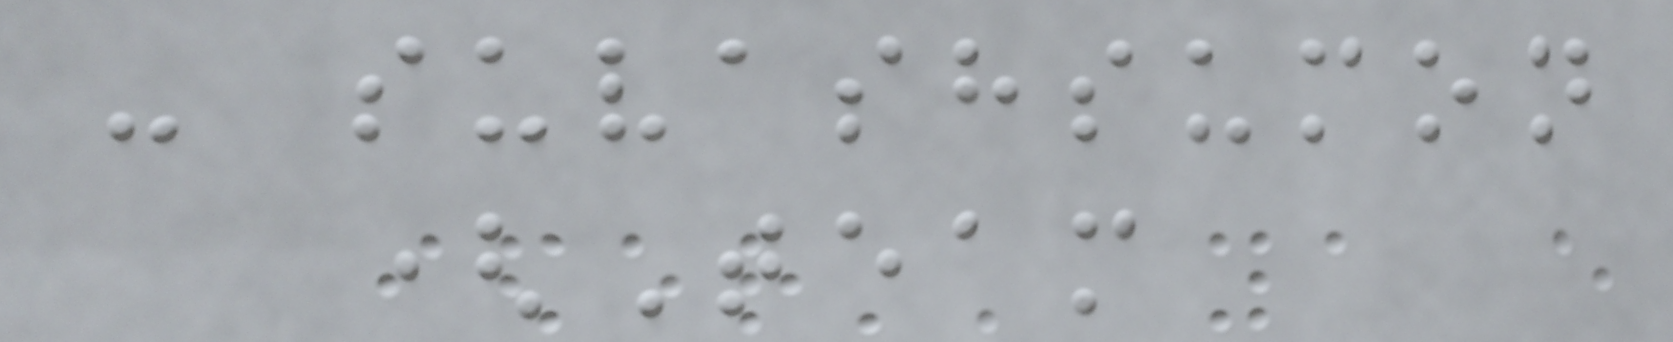- suvashsumon
(Team
